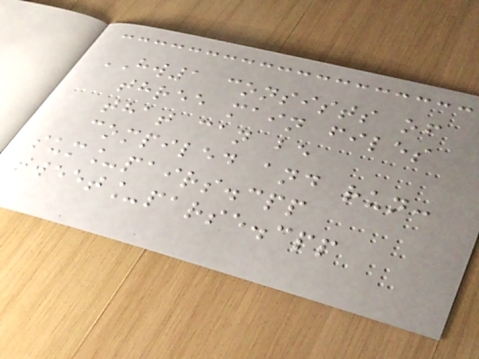HW1 consists of
three main files
that can be
compiled and run:
sum_pairs.cpp
tweet_parse.cpp
